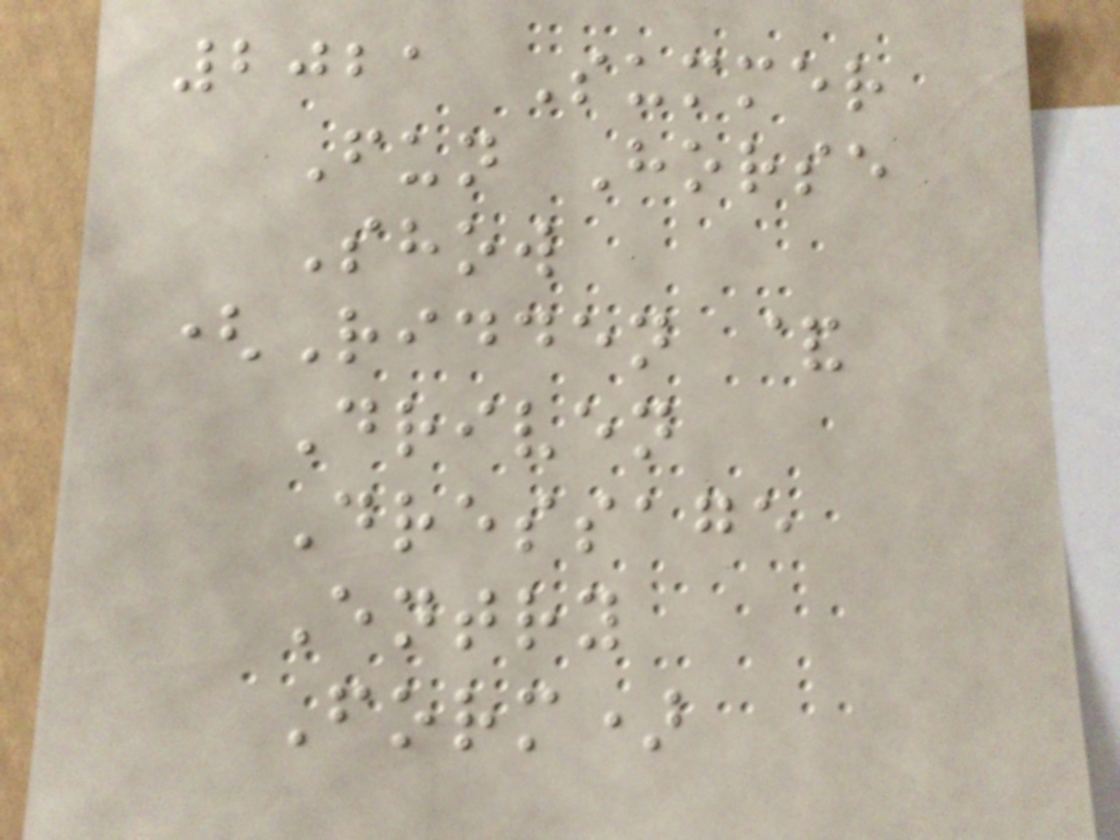2021 Summer
Fun Horse
Show
(Ridden &
Driven
Dressage
Entry
Form)
